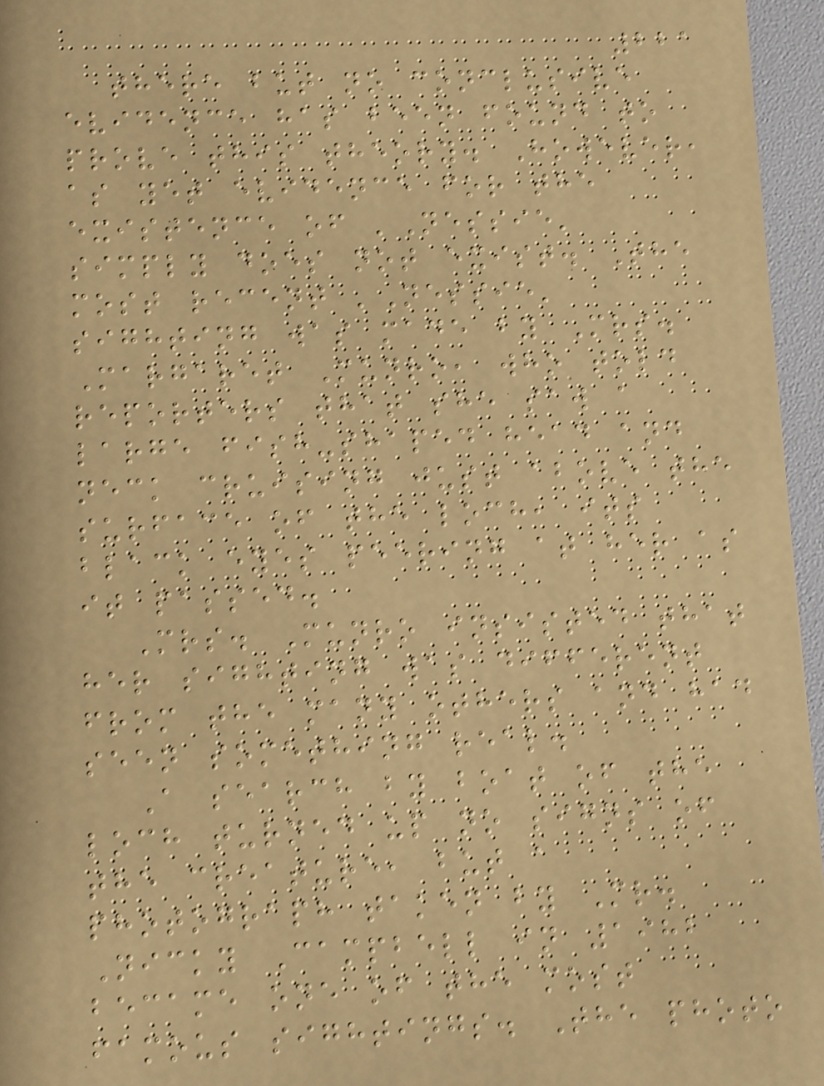221
there but no conclusive
evidence has been found to
prove this theory. However,
as yet evidence for the
existence of 'Nessie'
simply does not exist. The
most recent 'Nessie'
sighting was made by Mrs.
Margaret Munro, who told
reporters that she saw a
large fish-shaped head and
neck cruising just above the
surface of the loch, its
black eyes peering at her as
it passed.
Mrs. Munro insisted that
her sighting was different
from the many others and had
seen something real.
A search by boat of the
loch turned up no signs of
the creature, but a
photograph taken by Mr.
Nicky Campbell in 1982
became one of the most
famous sightings. The photo
